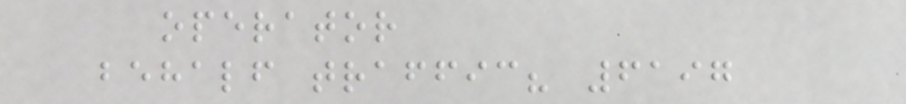operator
behalf traffic? 6197
